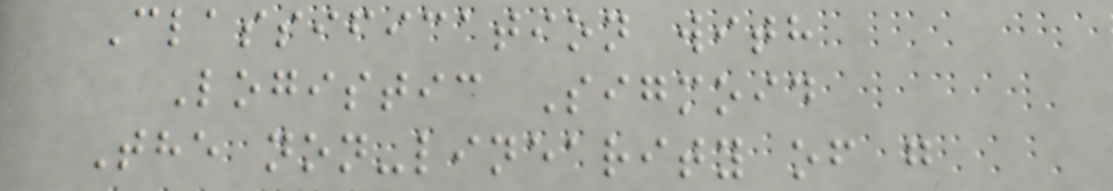Classification with
Logistic Sigmoid
The non-linearity of g
